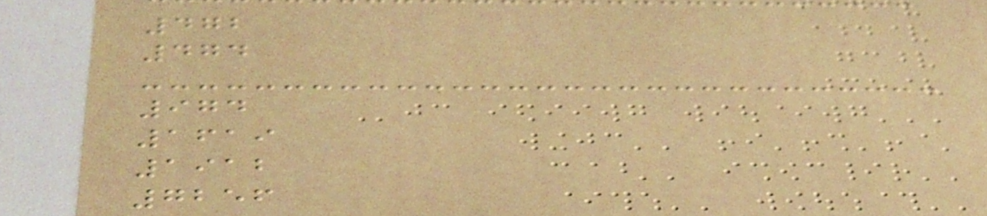472
474
974
1619
1912
7256
